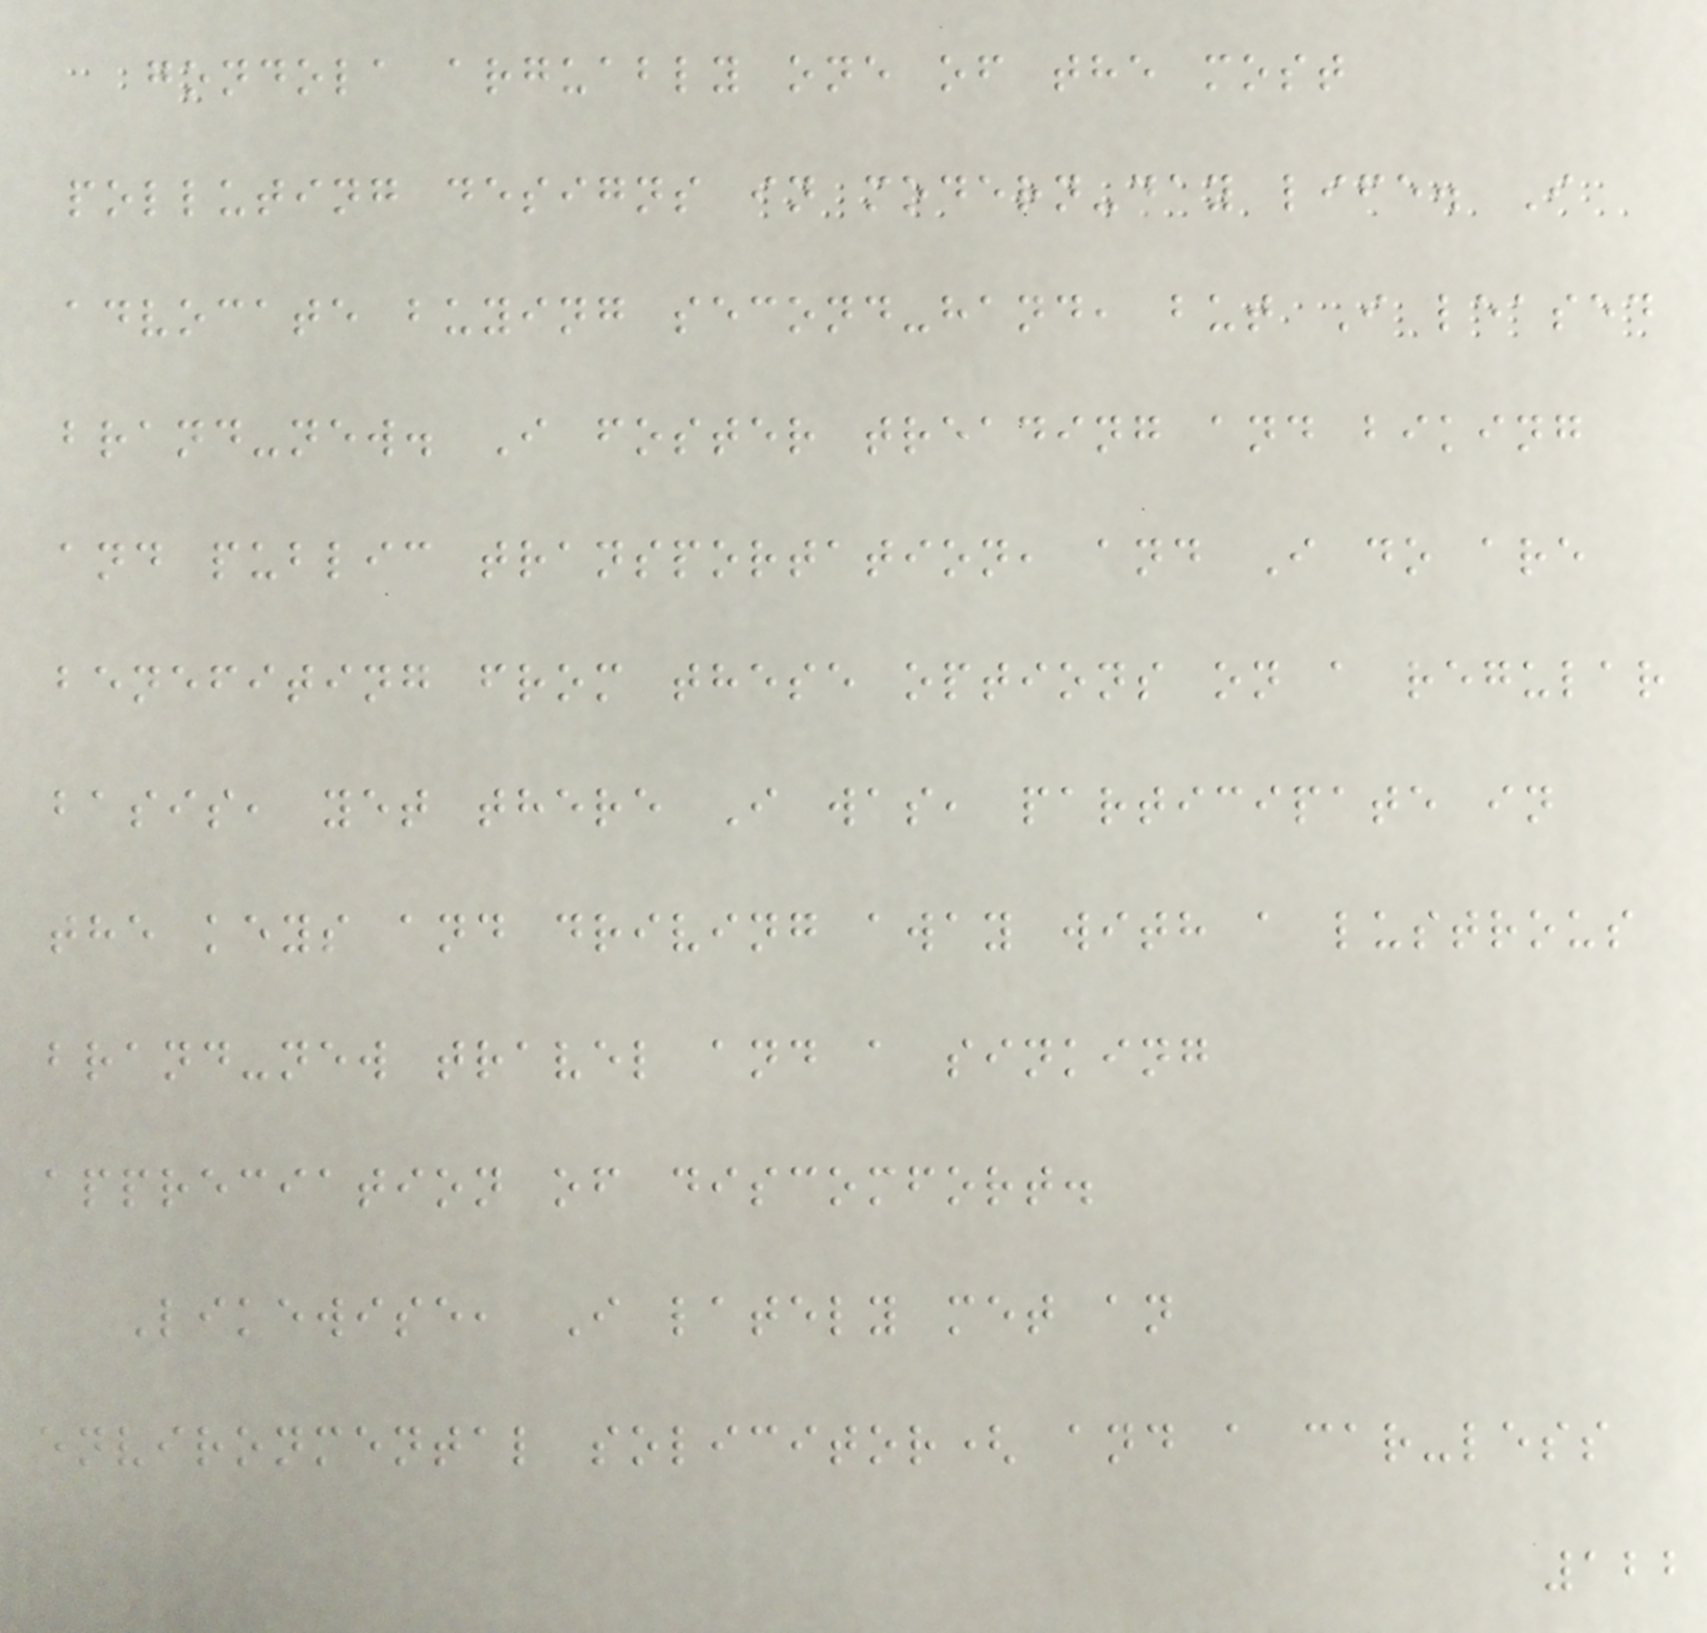gondola arguably one of the most
polluting designs in modern-day life. I
advocate buying second-hand, but I leased
brand-new. I foster treading and biking
and public transportation, and I do are
benefiting from these options on a regular
basis, yet there I was, participate in
the keys and driving away with a lustrous
brand-new travel and a sinking
appreciation of discomfort.
Likewise, I lately met an
environmental solicitor( and a car-less
122
